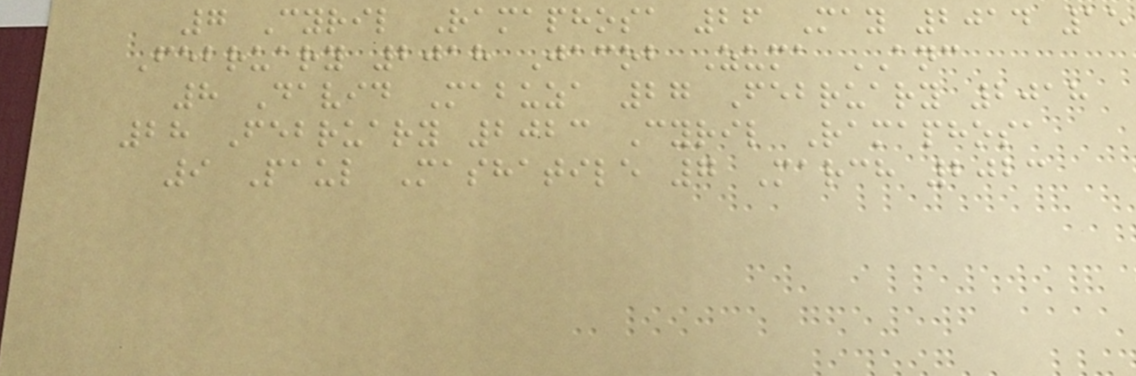7 Cyril Ramaphosa 26 May 2014 15
February 2018 Jacob Zuma ANC
8 David Mabuza 27 February 2018
28 February 2023 Cyril Ramaphosa
9 Paul Mashatile 7 March 2023
